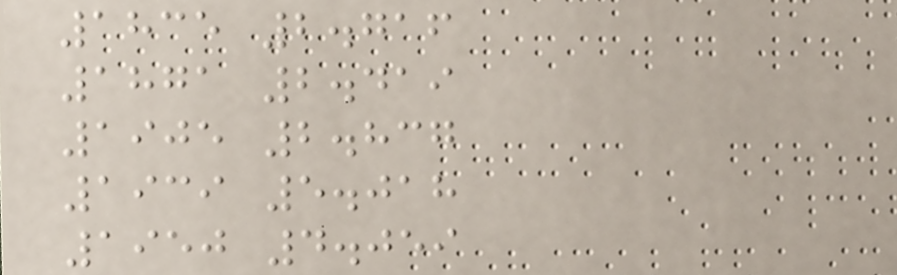1835 2.716
1871 2.419
1905 2.837
1939 5.018
1950 4.059
